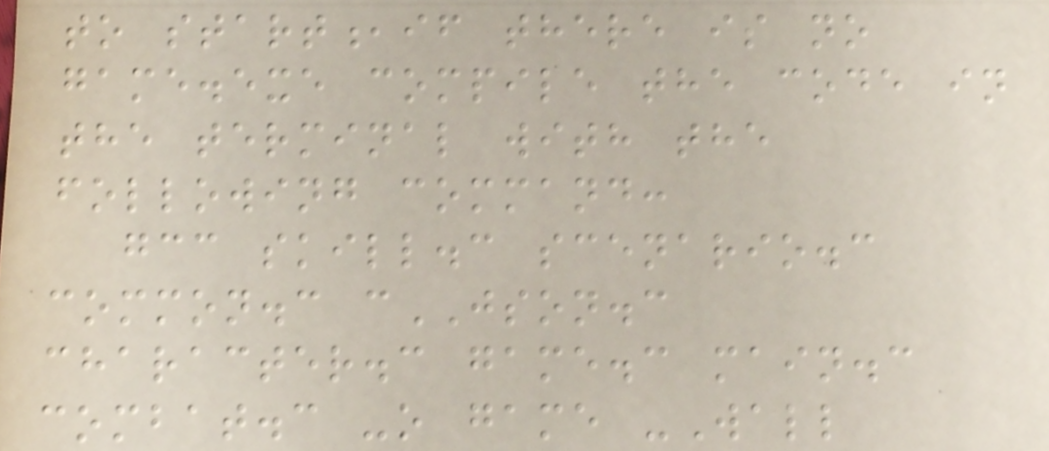to start,if there is no
game.exe compile the code in
the terminal with the
following command:
gcc skill.c scenario.c
common.c cJSON.c
character.c game.c main.c
combat.c -o game -Wall
